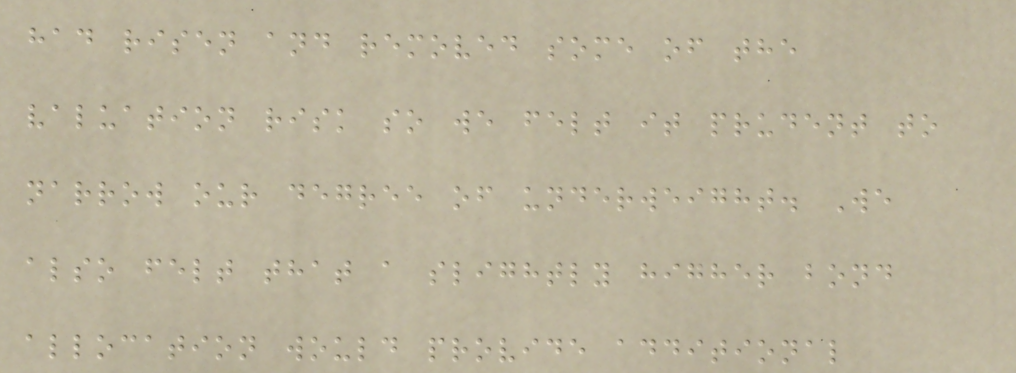had risen and removed some of the
valuation risk so we felt it prudent to
narrow our degree of underweight. We
also felt that a slightly higher bond
allocation would provide additional
